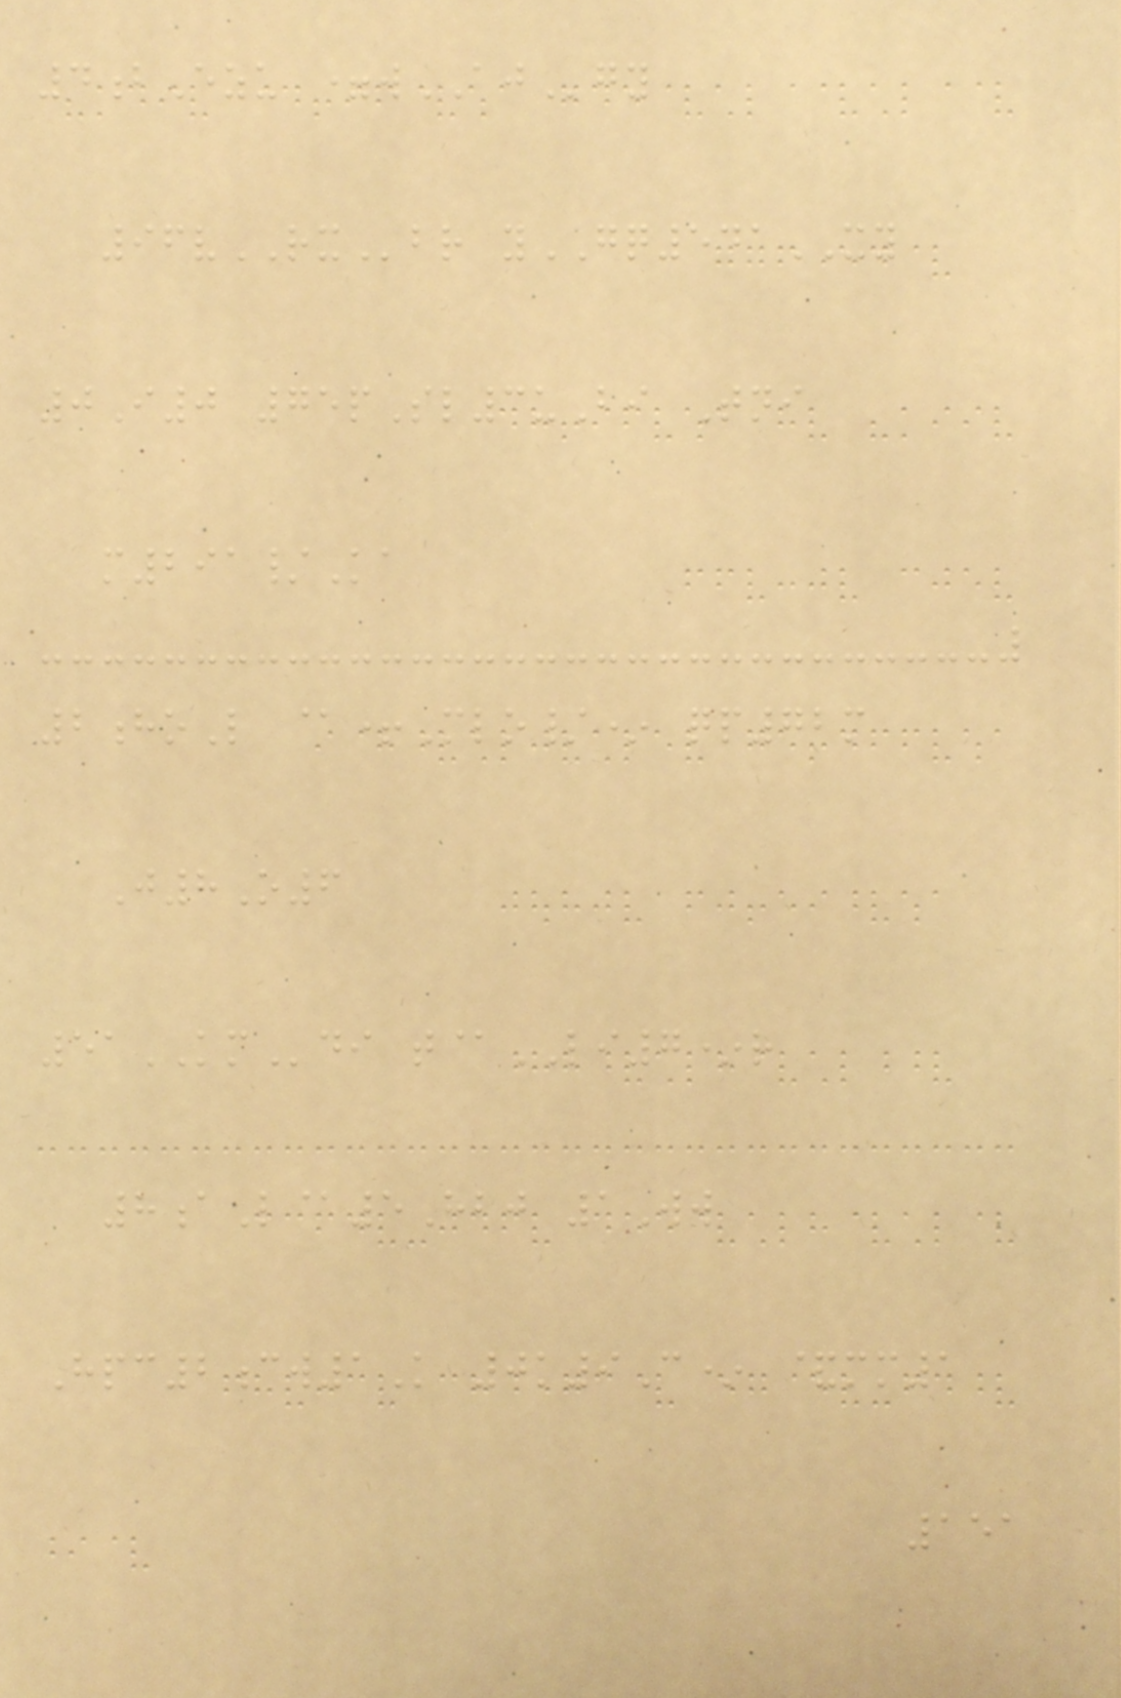4bEzu =wAJgy
96vRXbr yGQ541XY
0I0 75pSl3uBi Tni
m291/Ka
2hoL @+Mlo/* qp72m
J8O6
51KMdi t@LI7*r
8aL@5Hbj 1Ww
Hpc2cw1K 0k9C* &mm1
151
